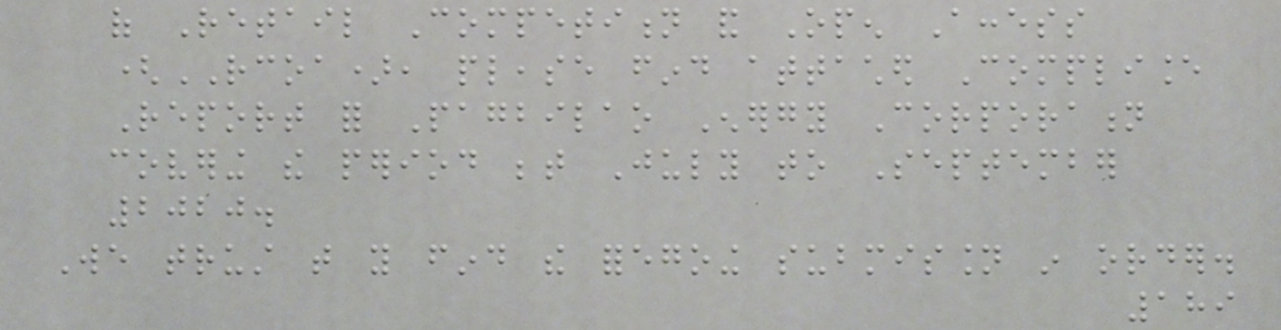of Retail Competition and Open Access
(RCOA), please find attached Compliance
Report for Pagbilao Energy Corporation
covering the period between July to September
2020.
We trust that you find the foregoing submission in order.
189
